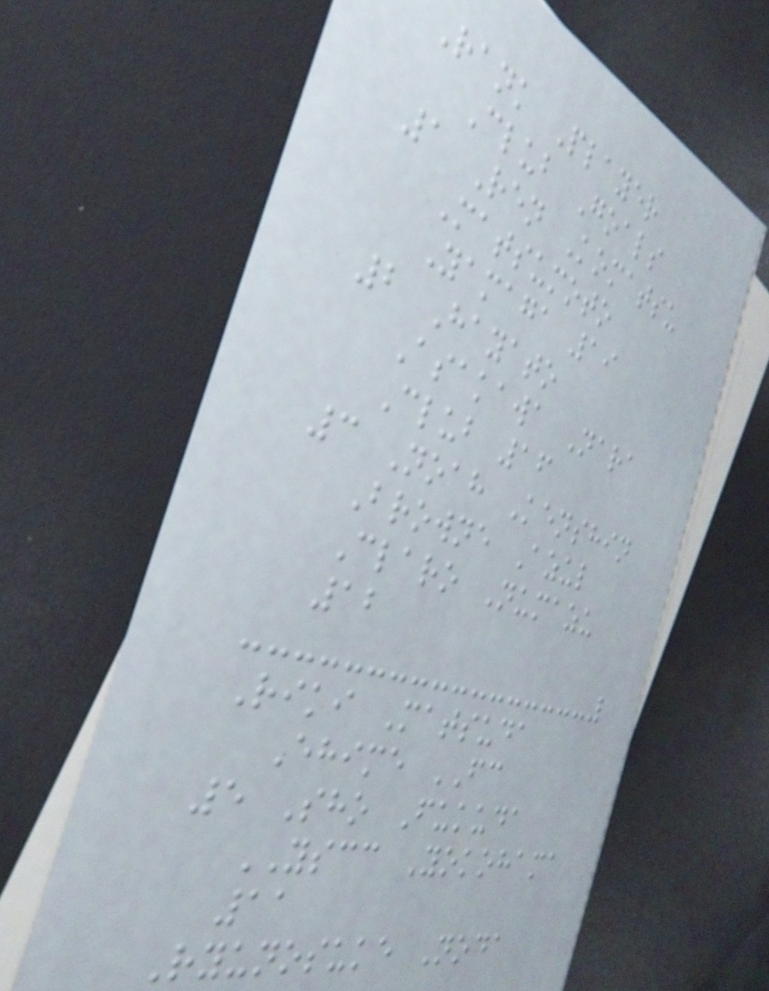Rank Player
Club Goals
1 Ren Komatsu
Matsumoto
Yamaga 19
2 Hayato
Asakawa Nara
Club 16
3 Noah Kenshin
Browne Azul
Claro Numazu
12
Riki Matsuda
Ehime FC
5 Sho Fukuda
YSCC Yokohama
11
Ryunosuke Noda
